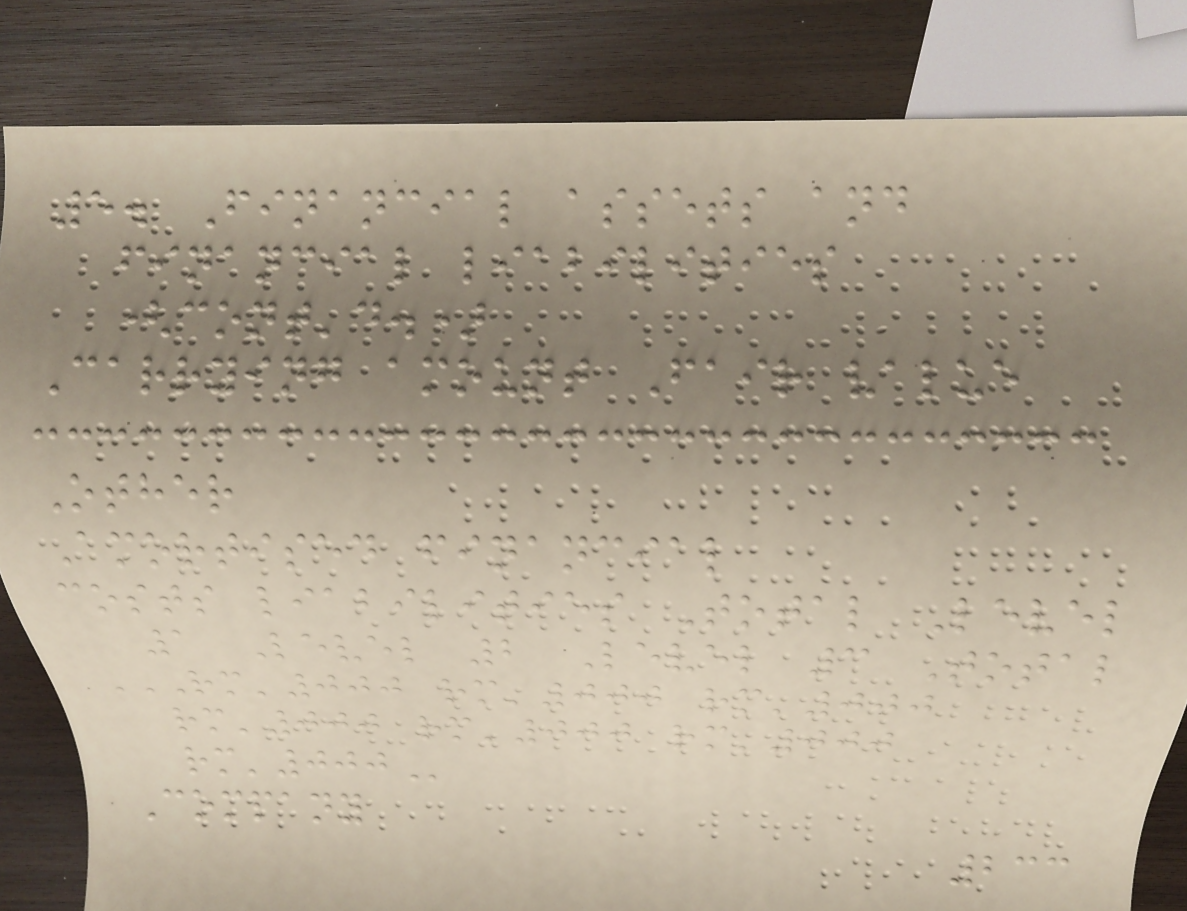5. Financial assets and
financial liabilities
(cont'd.)
Carrying amount Fair value
Other
Amortised financial
costs liabilities Total Level
1 Level 2 Level 3 Total
RM'000 RM'000 RM'000
RM'000 RM'000 RM'000
RM'000
Company
233
